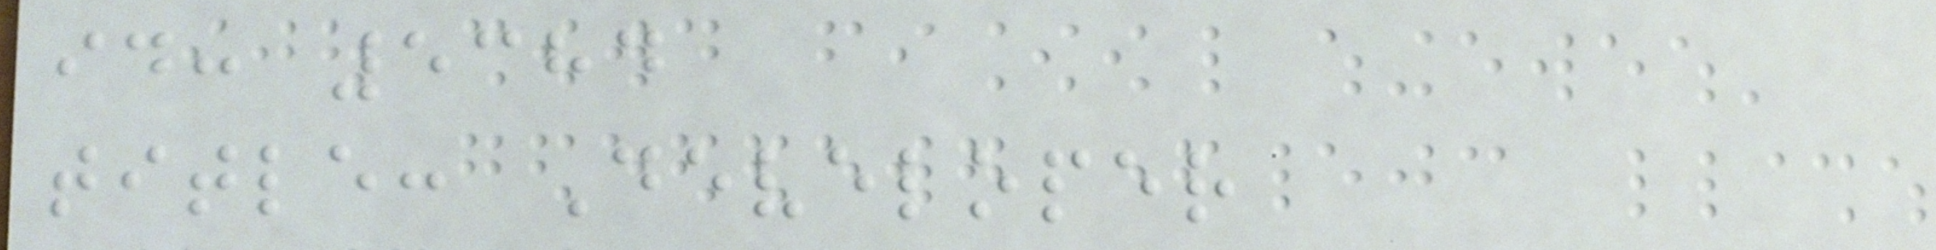id: 5384
title: Developer
